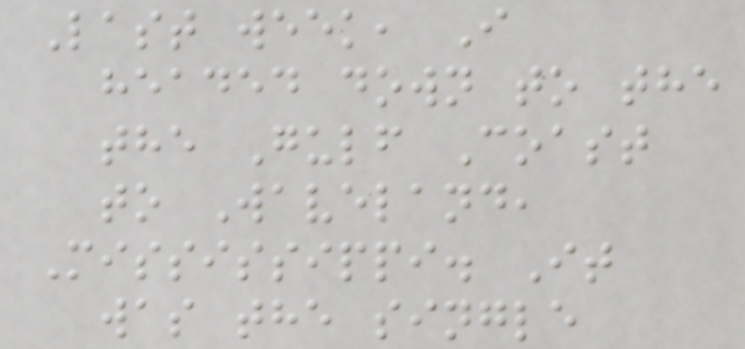Last week, I
headed down to the
the Gulf Coast
to Waveland,
Mississippi. It
was the single
